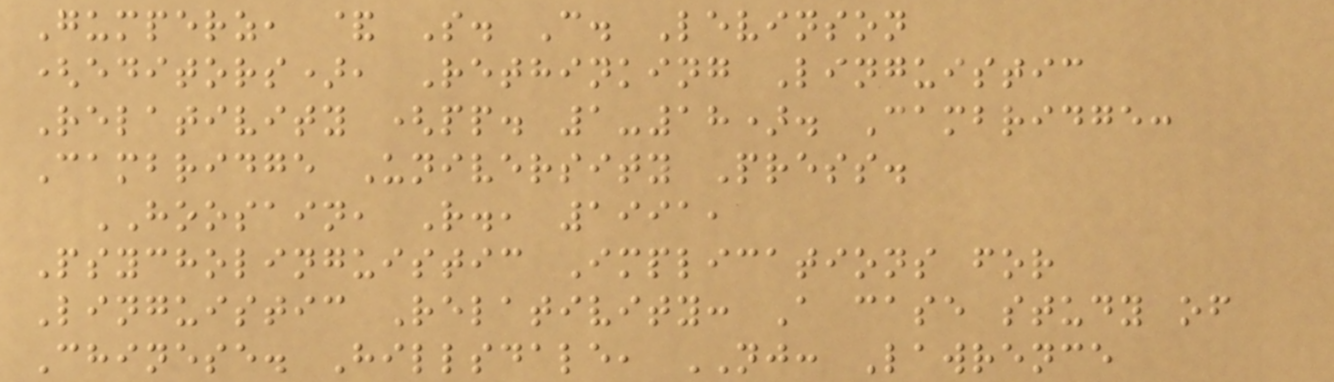Gumperz, & S. C. Levinson
(editors), Rethinking Linguistic
Relativity (pp. 1-18). Cambridge:
Cambridge University Press.
HOOSAIN, R., 1991,
Psycholinguistic Implications for
Linguistic Relativity: A case study of
Chinese. Hillsdale, NJ: Lawrence
